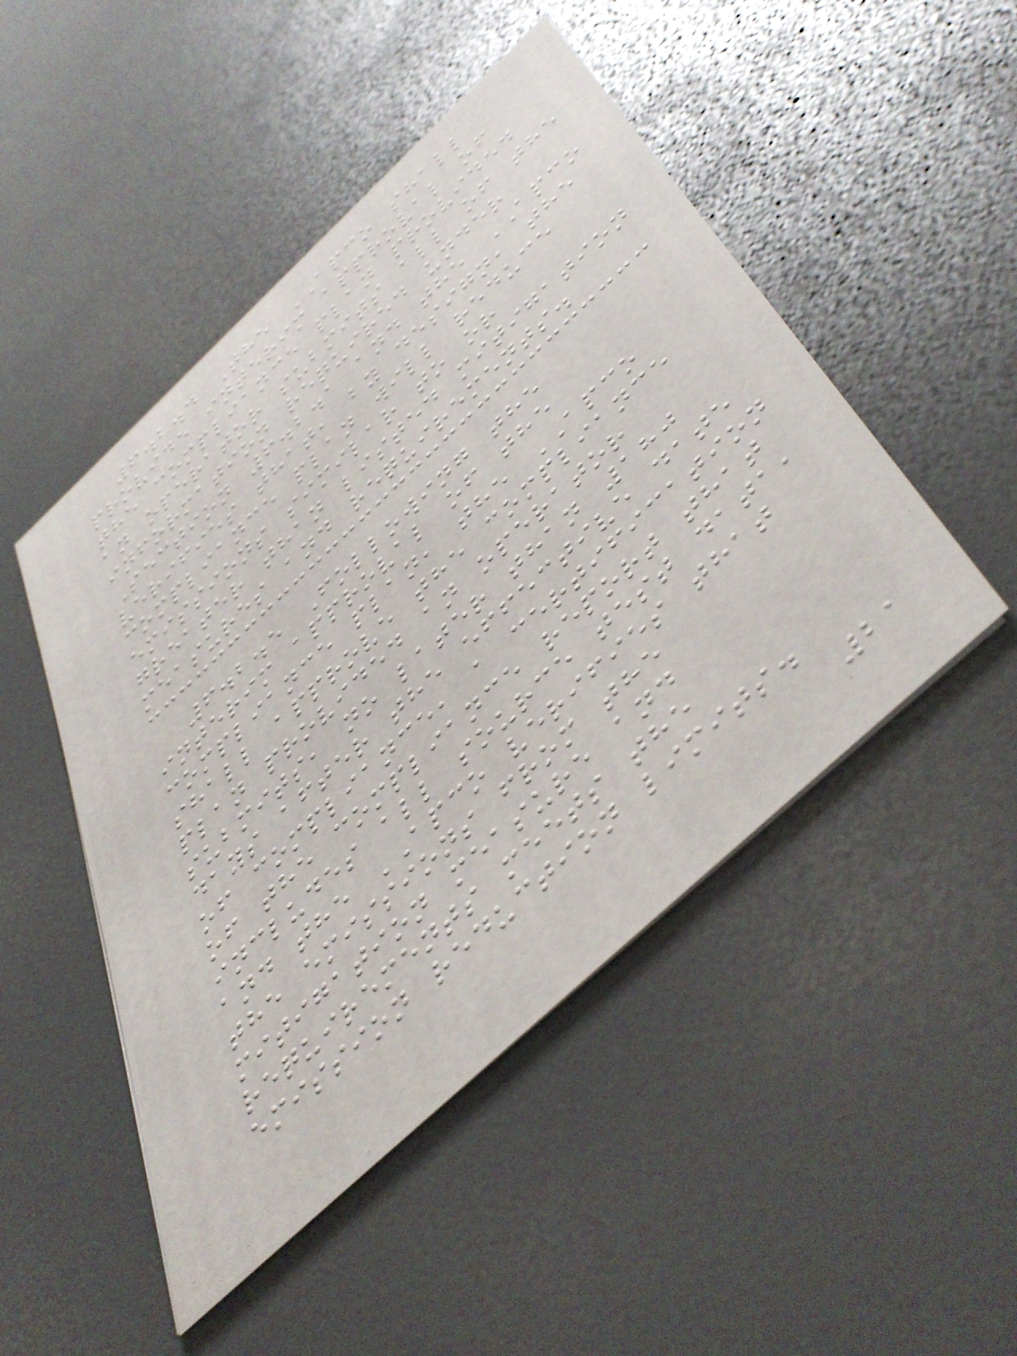6.2.4 The APCO shall
provide interim approval of
the compliance plan provided
an operator submits all of the
information required under
Section 6.2.1 and the APCO
verifies that, by design, the
compliance plan will reduce
emissions similar to or
greater than listed mitigation
measures and requirements.
6.2.5 Following the
interim approval of the
compliance plan, the APCO
shall approve the compliance
plan provided an operator
submits, no later than 180
days after the effective date
of compliance, a certification
of the compliance report that
includes all source test data,
and the APCO verifies that
the emissions from the
mitigation measure and
requirements meets the
emission reduction limits.
21
